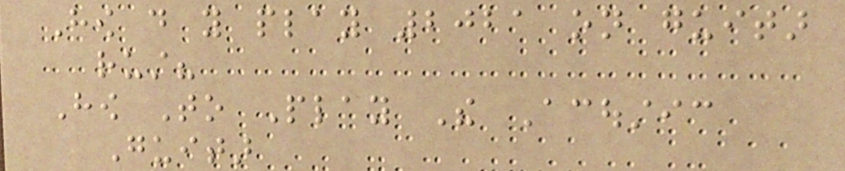How do you play 2021 on guitar
rust?
How To Play The Acoustic
Guitar
